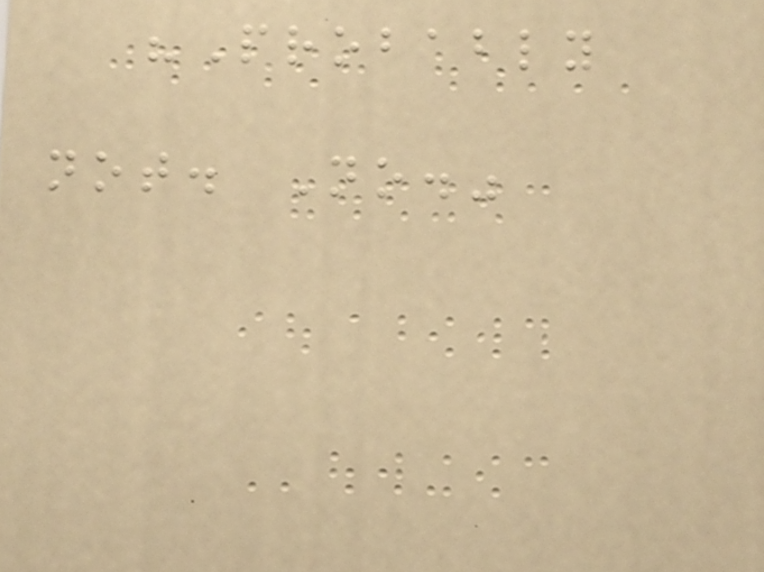"Probably
not. No."
